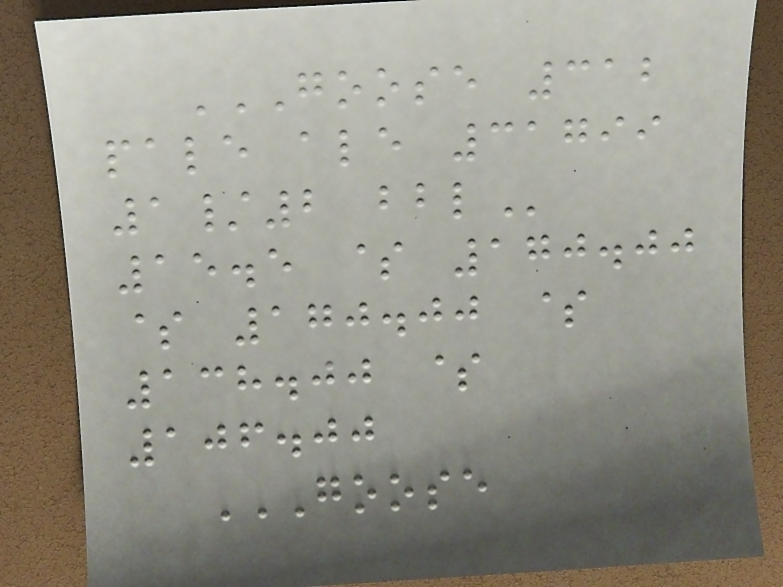GOOSE 312
PALE ALE 31799
1/2 BBL
15.5 $ 170.00
$ 170.00 $
138.00 $
106.00
GOOSE
